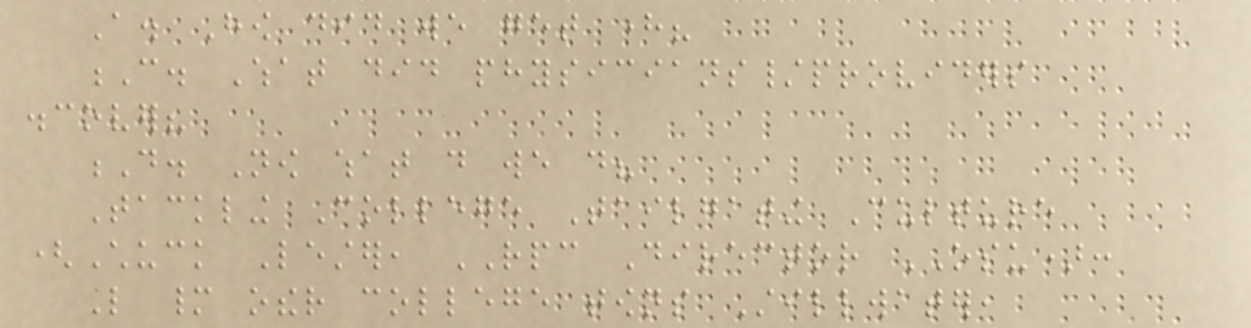A. How did we get here?
C. What did physicians/providers
discover?
D. Now what do we do?
Tackling College Tailgating Culture
(Chuck Lester, RPC Director OSU):
Like many other college towns Stillwater,
